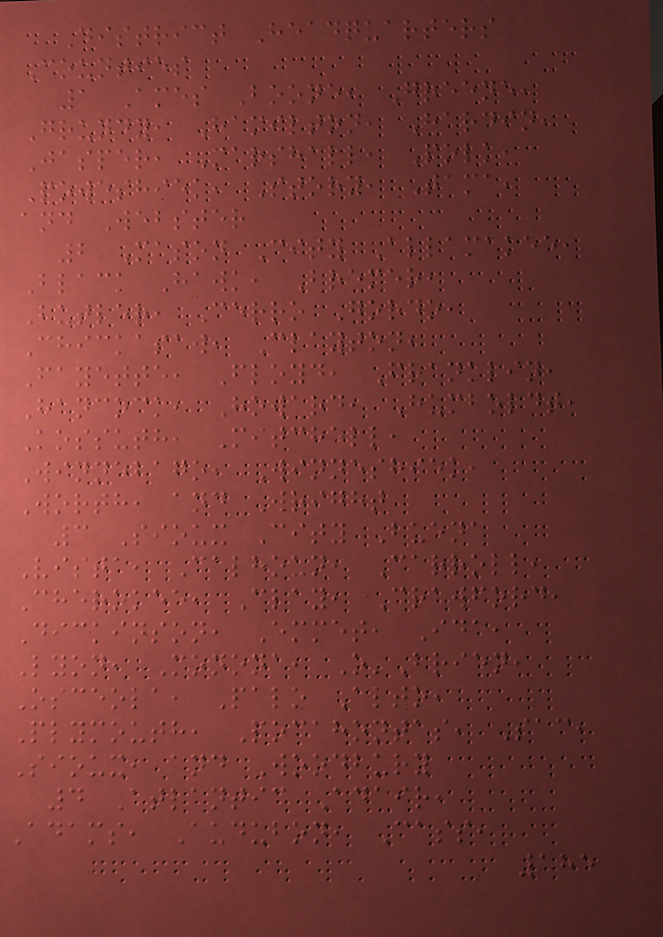District Headquarters
Counties
1 Ames Boone, Greene,
Grundy, Hamilton, Hardin,
Jasper, Marshall, Polk,
Poweshiek, Story, Tama,
and Webster
2 Mason City Allamakee,
Black Hawk, Bremer,
Butler, Cerro Gordo,
Chickasaw, Clayton,
Fayette, Floyd, Franklin,
Hancock, Howard, Humboldt,
Kossuth, Mitchell,
Winnebago, Winneshiek,
Worth, and Wright
3 Sioux City Buena
Vista, Calhoun, Carroll,
Cherokee, Clay, Crawford,
Dickinson, Emmet, Ida,
Lyon, Monona, O'Brien,
Osceola, Palo Alto,
Plymouth, Pocahontas, Sac,
Sioux, and Woodbury
4 Atlantic Adair,
Adams, Audubon, Cass,
185
